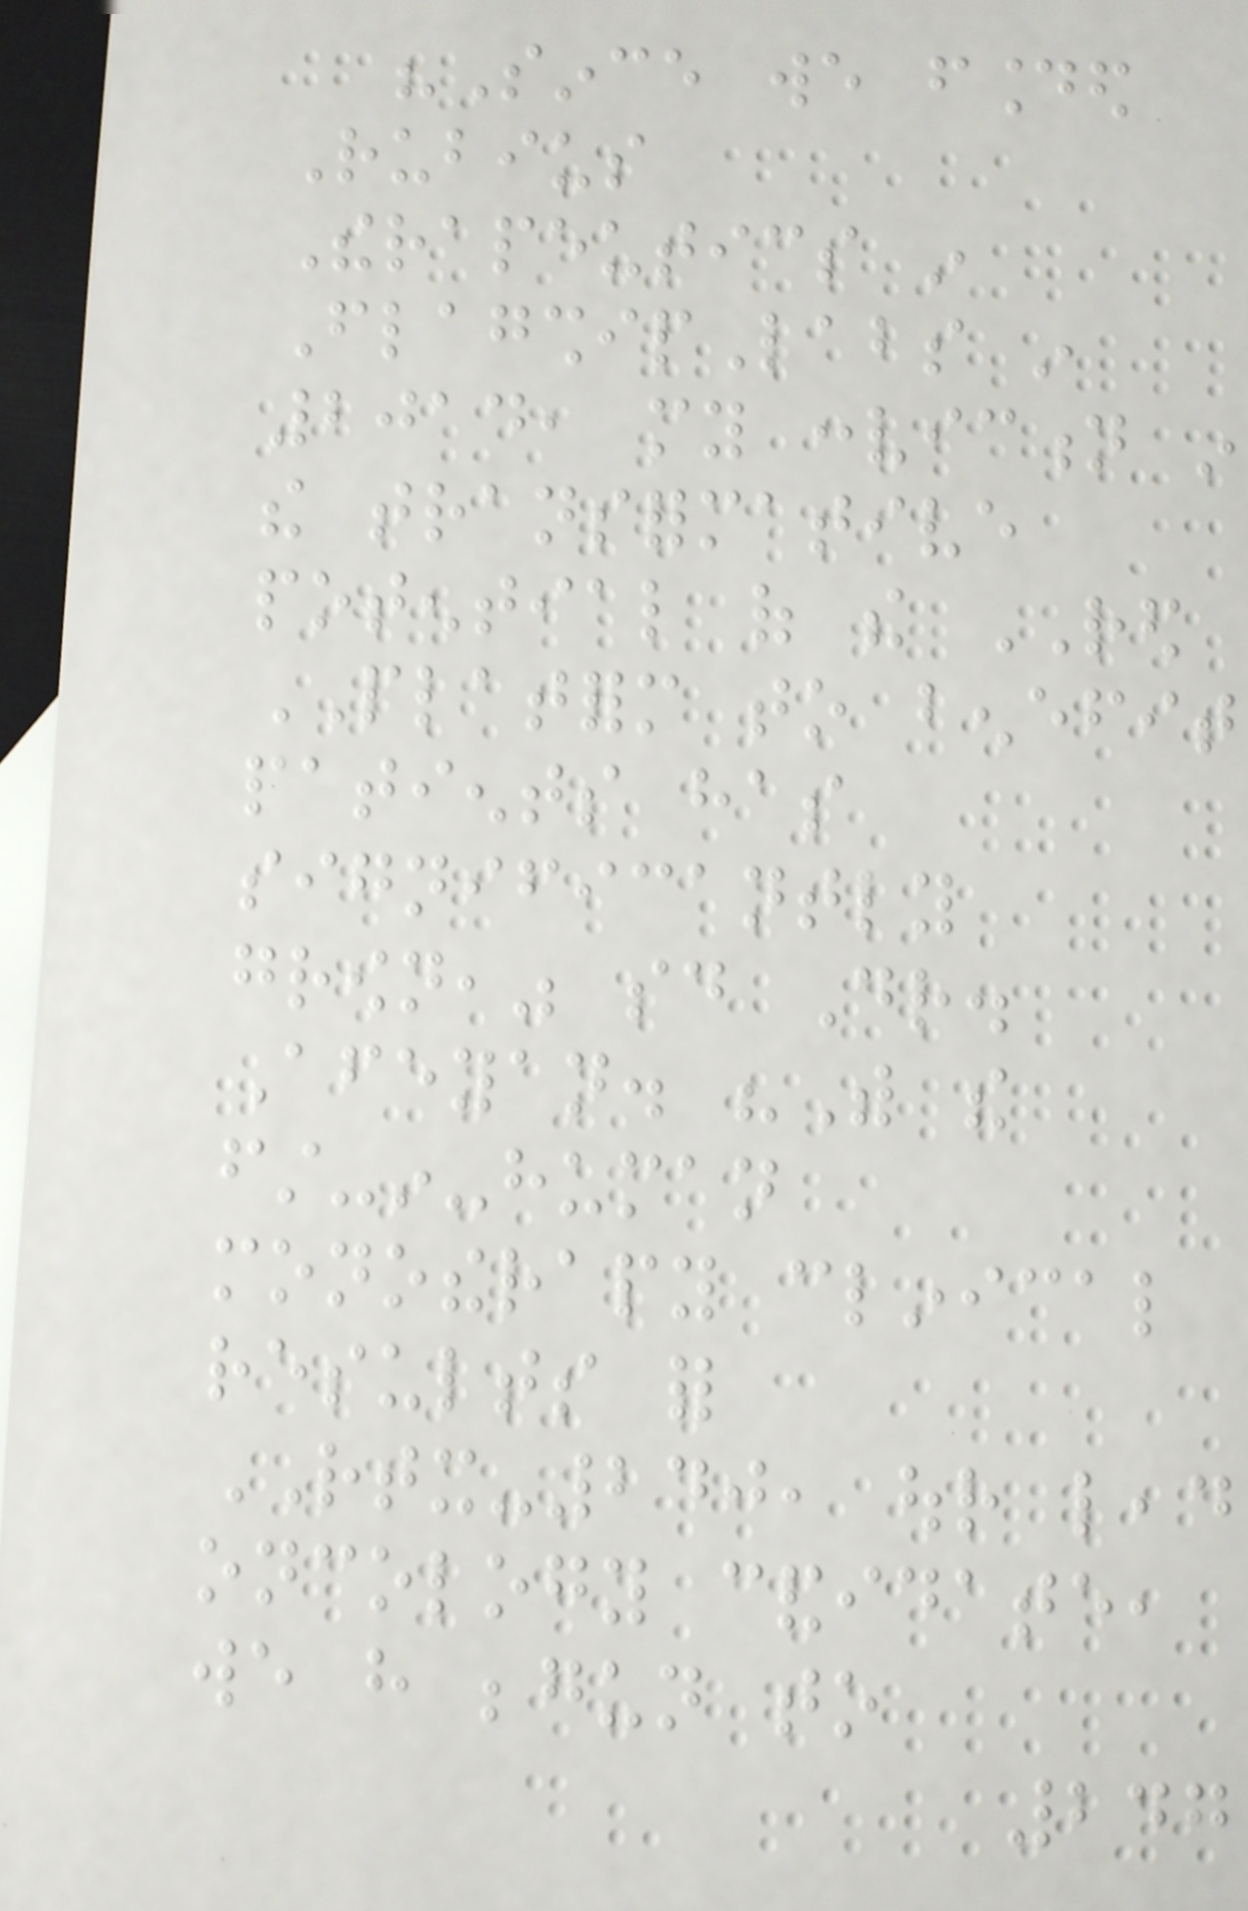"Since we founded
Rubius
Therapeutics in
FlagshipLabs in
2014, my conviction in
the transformative
potential of the RED
PLATFORM to benefit
patients has
significantly
grown," said Dr.
Afeyan. "With the
first-in-human
monotherapy clinical
results for
RTX-240, our lead
oncology candidate,
we have begun to
247
